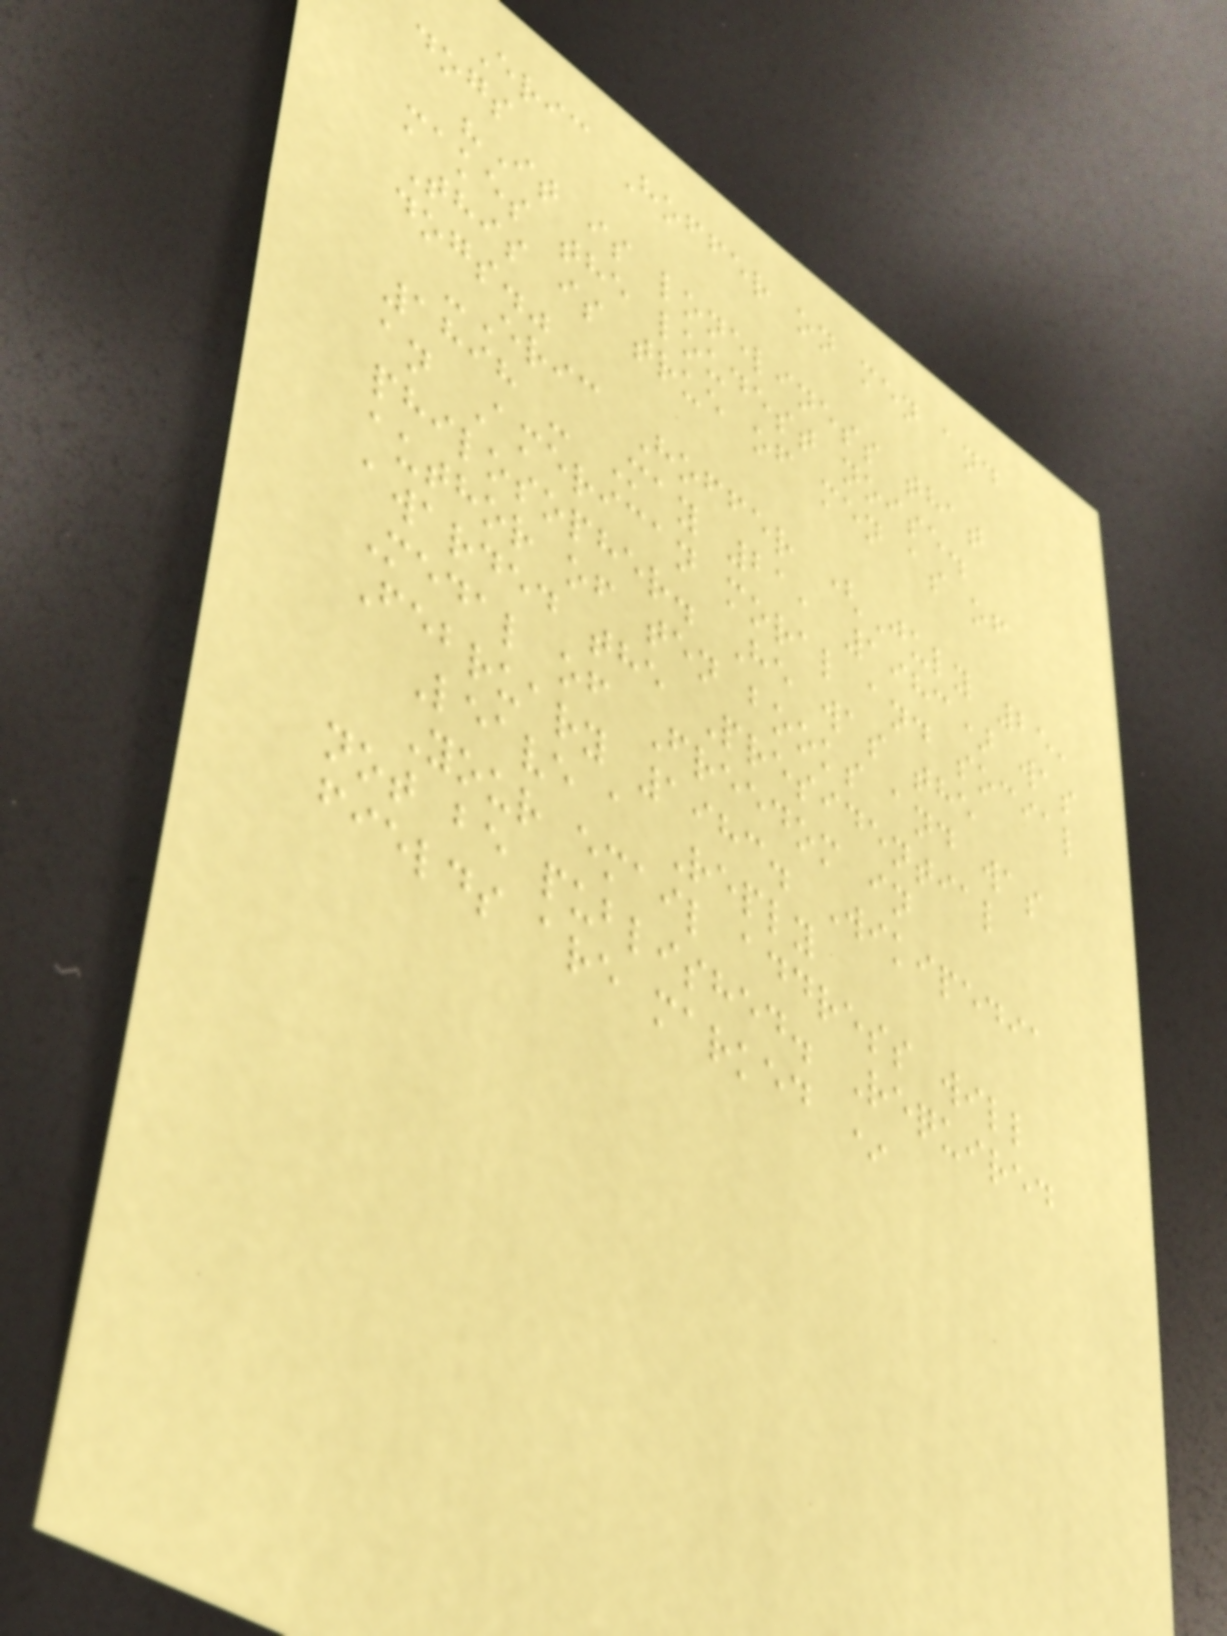Eric Hoffer on men and
dogs
"It is loneliness that
makes the loudest noise.
This is true of men as of
dogs."
-Eric Hoffer (July 25,
1898 - May 21, 1983) was
an American moral and social
philosopher. He was the
author of ten books and was
awarded the Presidential
Medal of Freedom in
February 1983. Wikipedia
Leave a Reply
Your email address will
not be published. Required
fields are marked *
